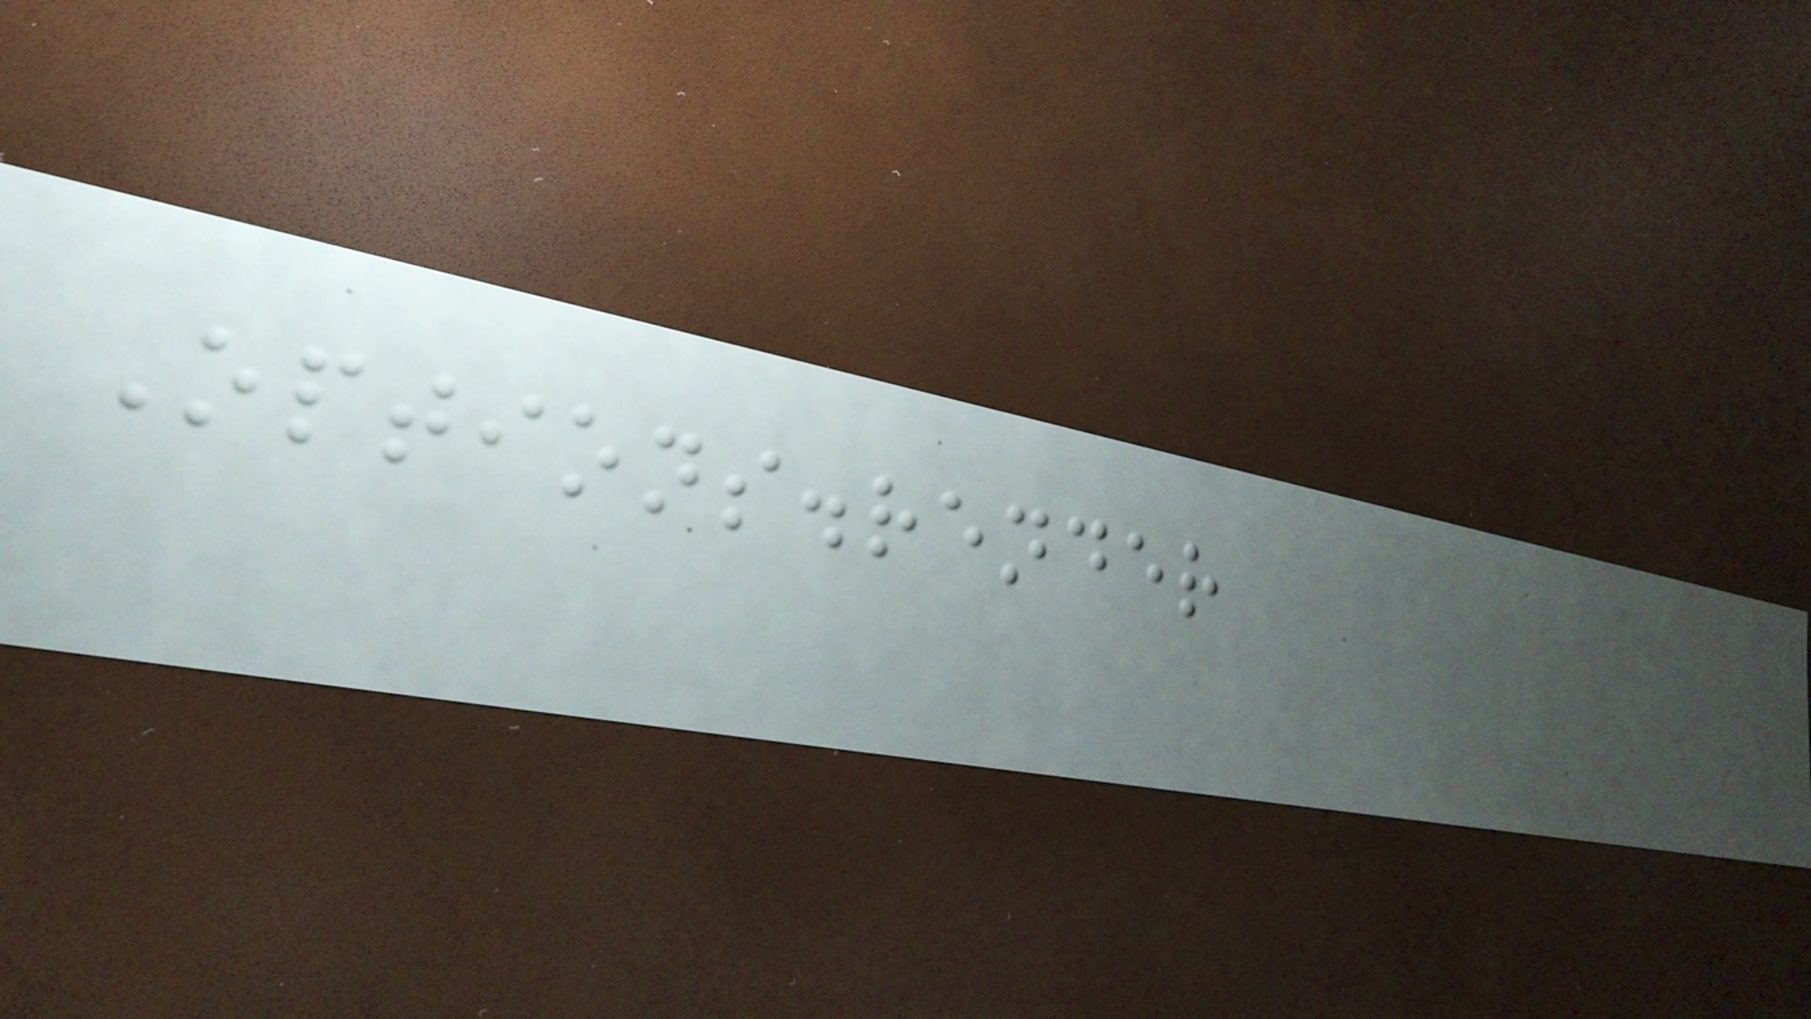Options.render
